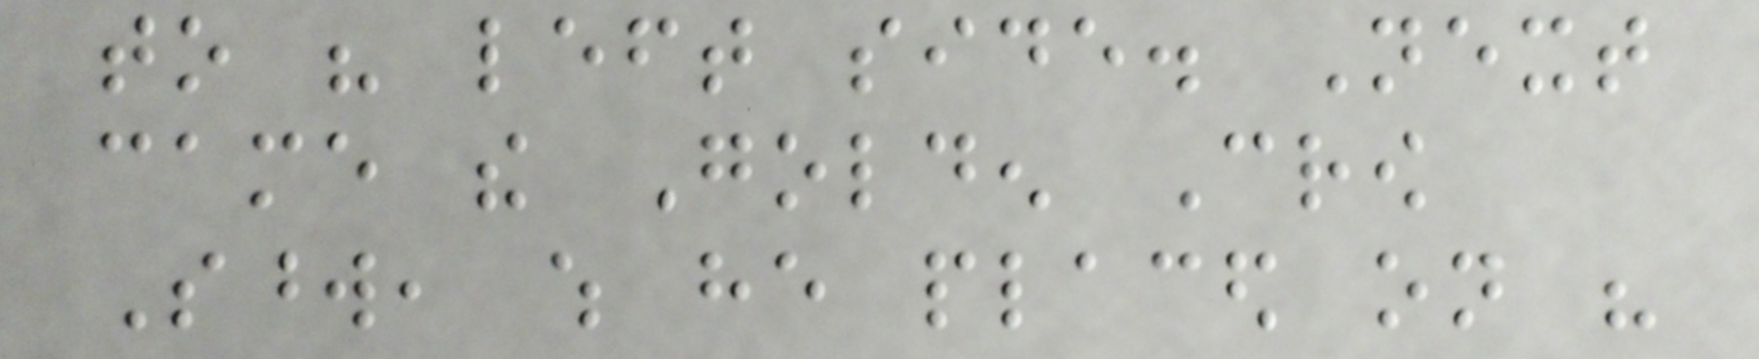to his left side. Next
came the Golden Crow
Sword, which he placed on his
